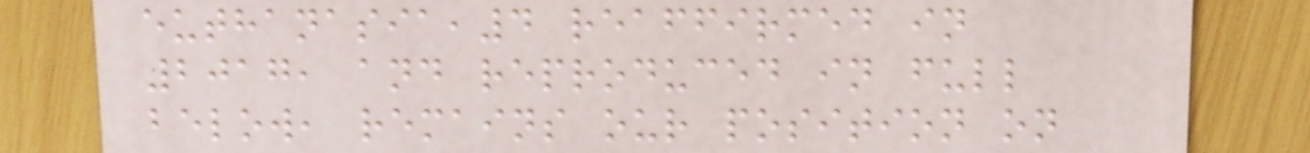euthanasia,4 reaffirmed in
2017, and reproduced in full
below, remains our position on
